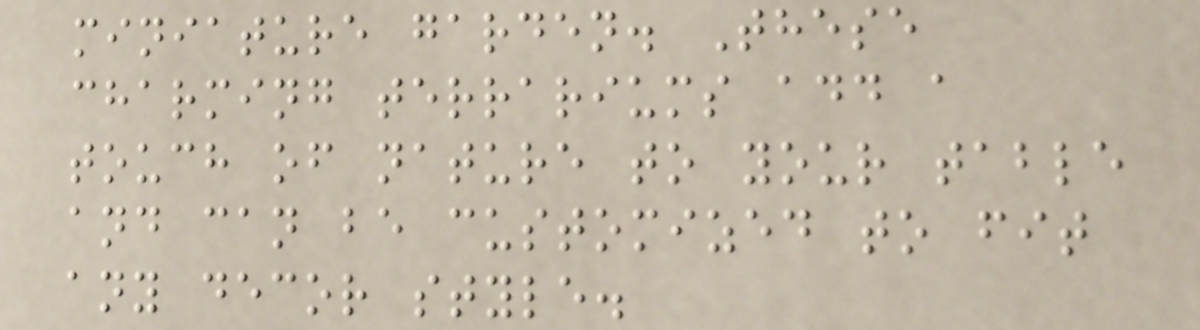miniature garden. These
charming terrariums add a
touch of nature to your table
and can be customized to fit
any decor style.
